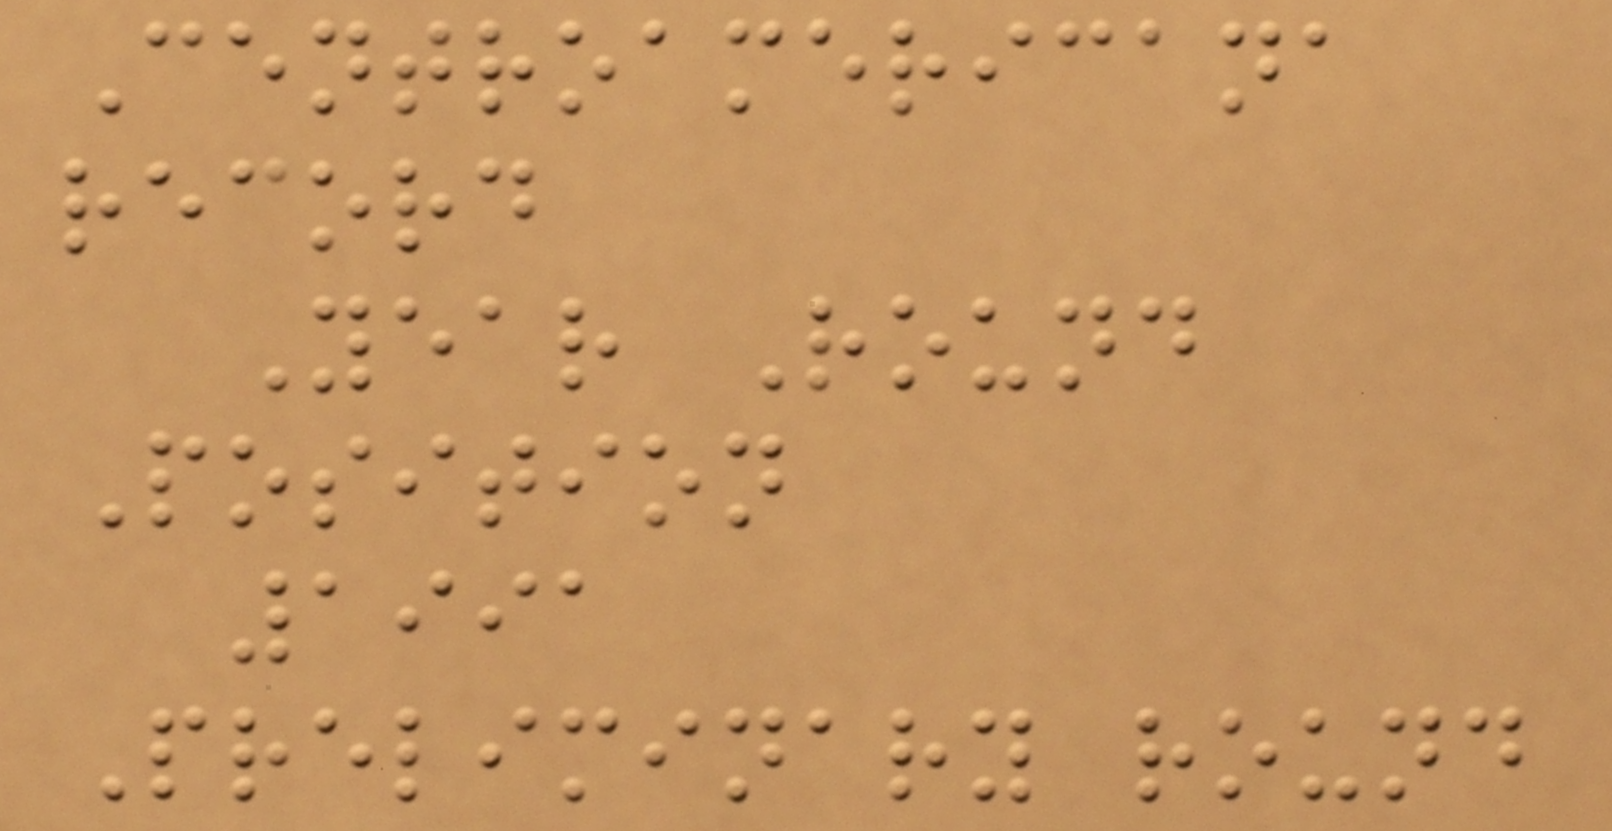Centroamericana
record
Year Round
Position
1991
Preliminary round
